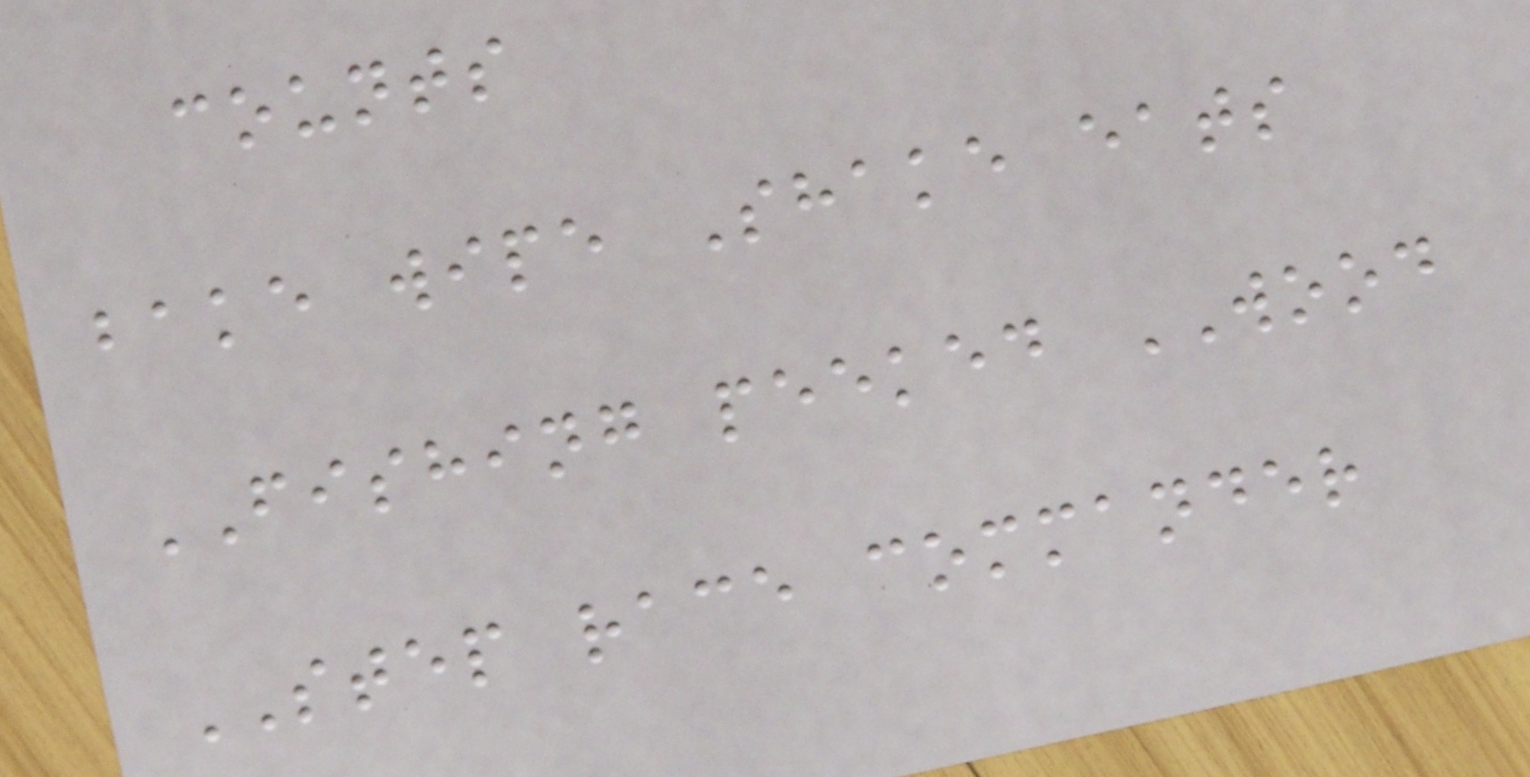counts
bake wipe Shake eats
FISHING peeked WOOD
STEP race commander
